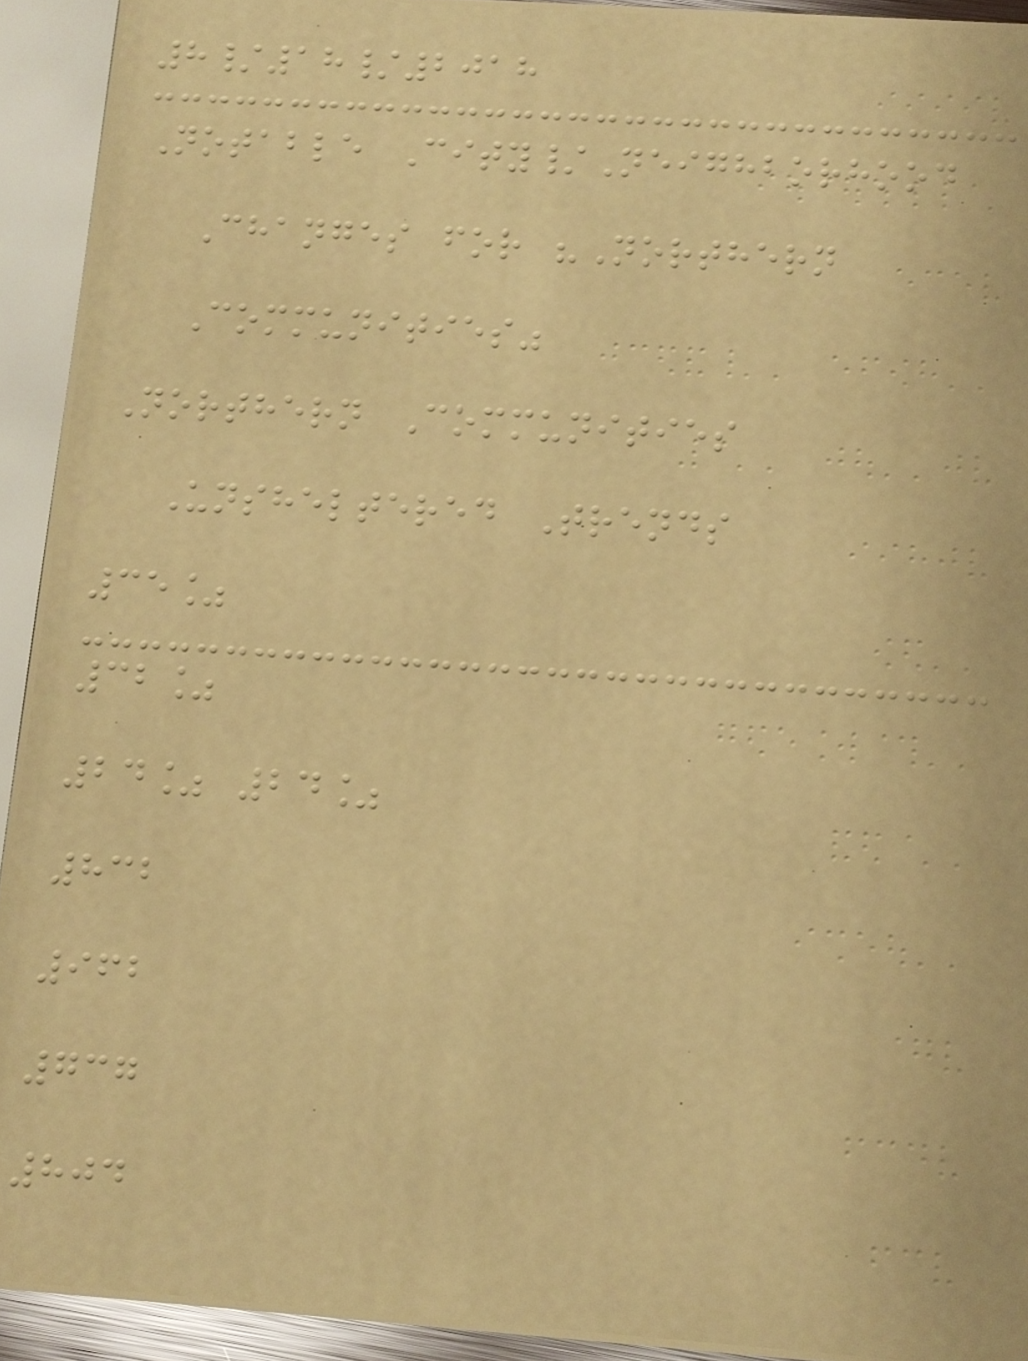8/18/2018
Notable City/Neighborhood
Changes for "Northern
Communities"
Northern Communities
Unsheltered Trends
35%
32%
24% 24%
832
962
737
804
